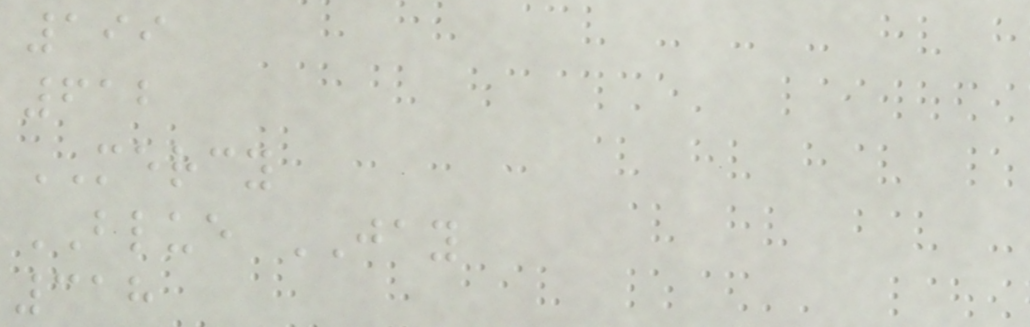199
612
MERCY
BLUE JAY
318
